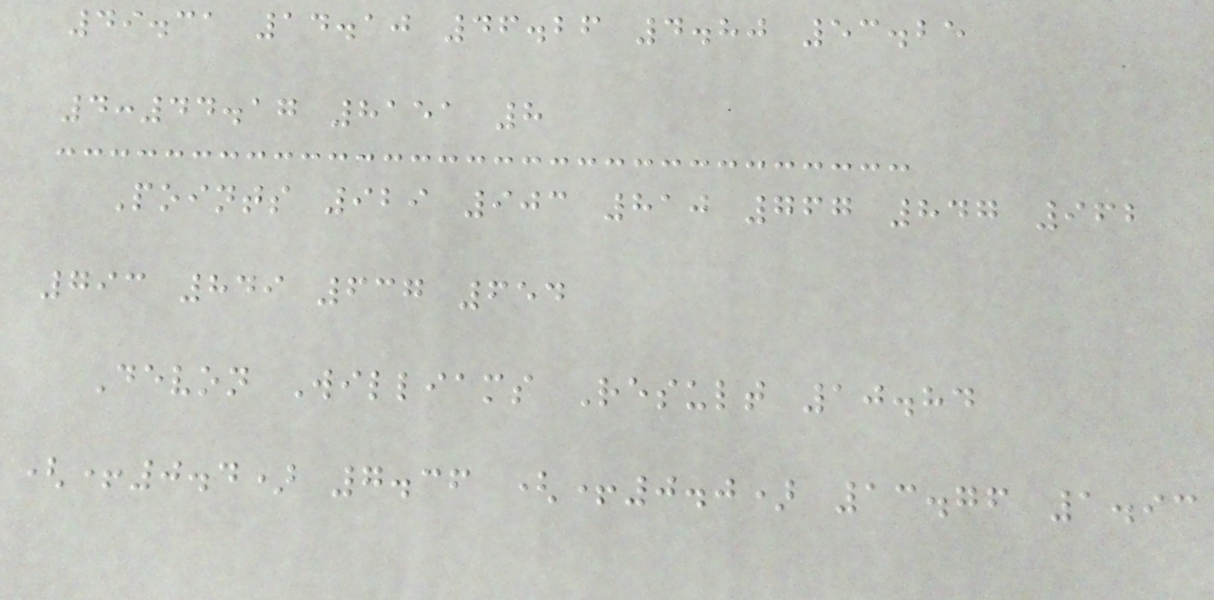49.31 14.10 46.26 4.80 53.25
4:44.17 8151 8
Points 929 903 810 767 847 962
793 849 637 654
Devon Williams Result 10.84
(+0.4) 7.36 (+0.0) 13.76 1.93
